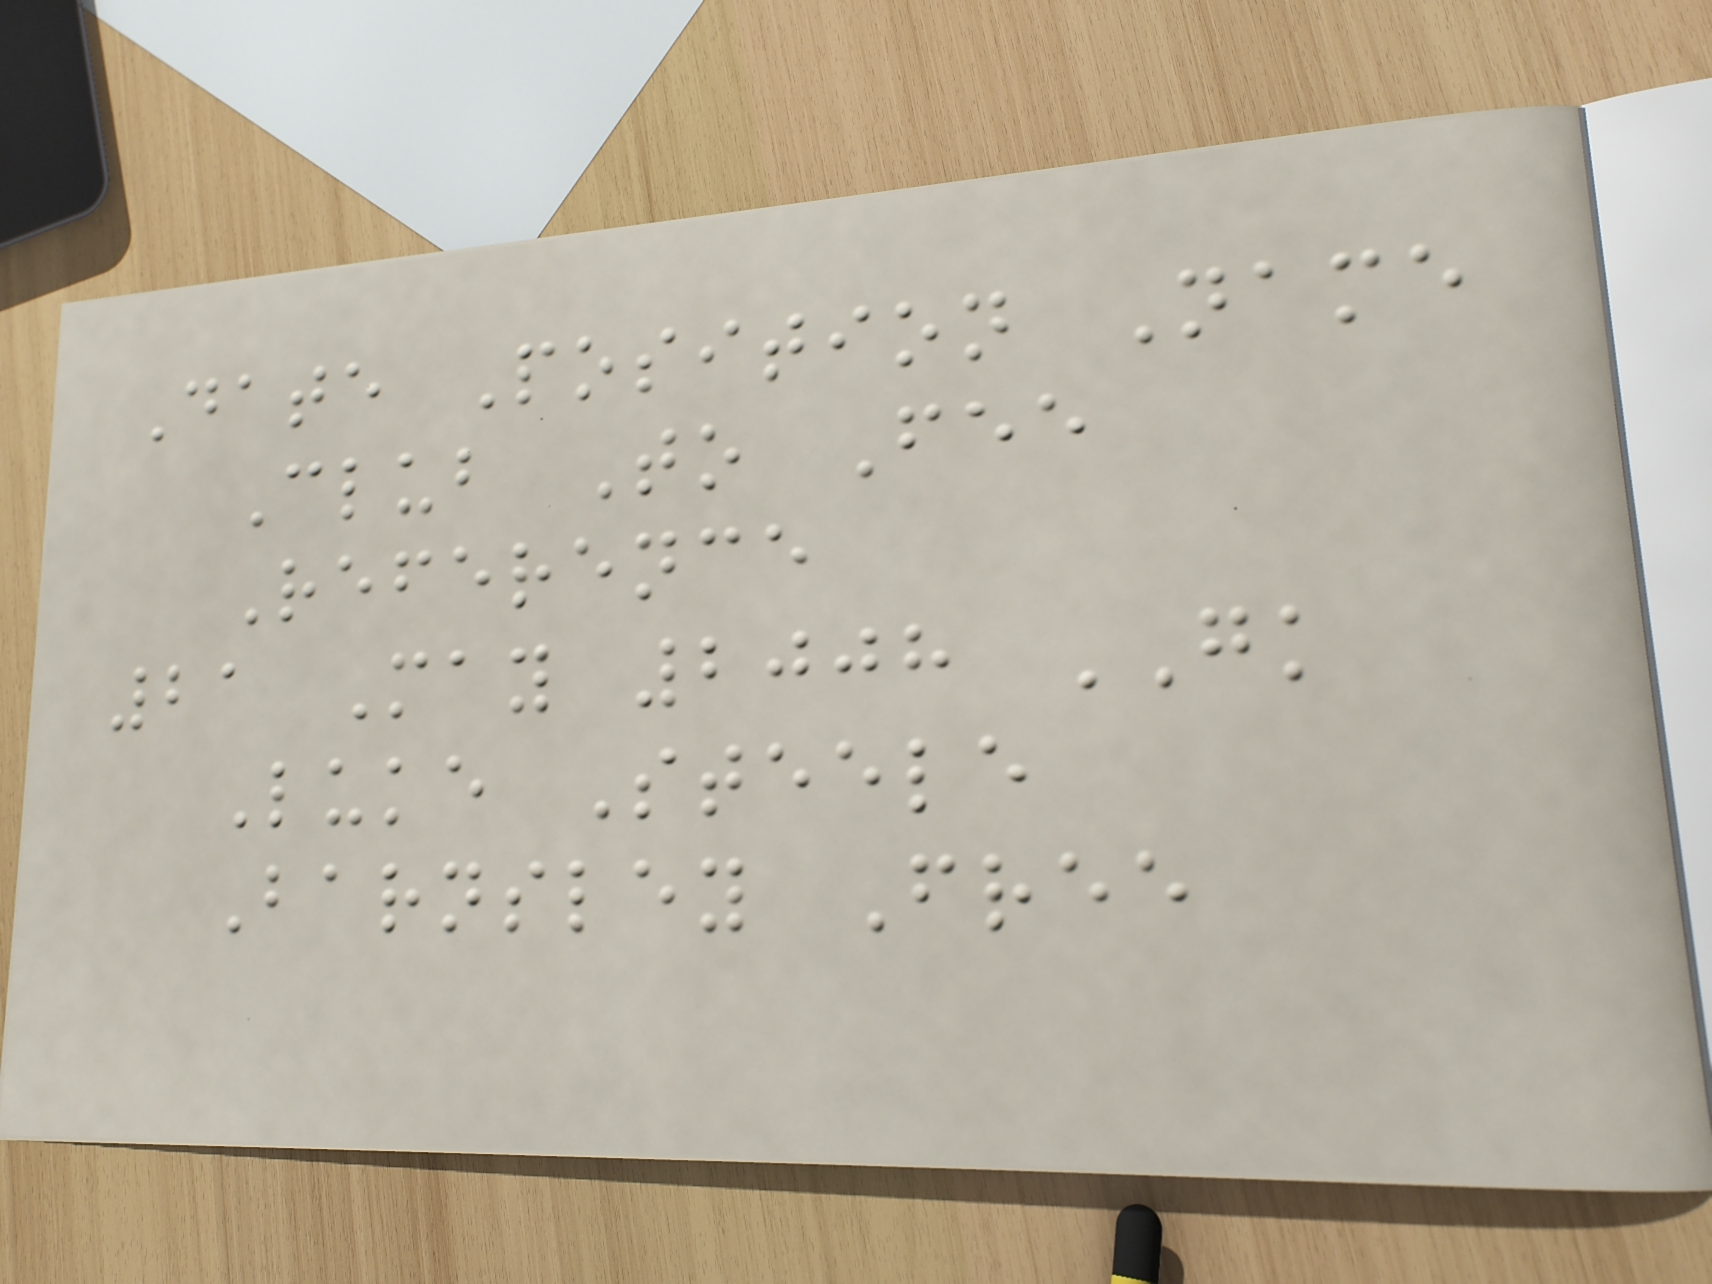Date Position Name
Club To Fee
Reference
21 May 2008 GK
Luke Steele
Barnsley Free
